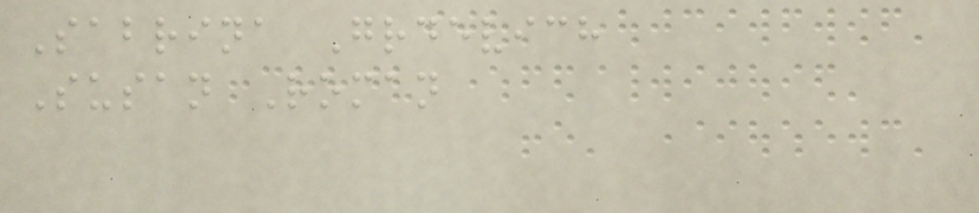Sabrina Grdevich
Susan Roman
